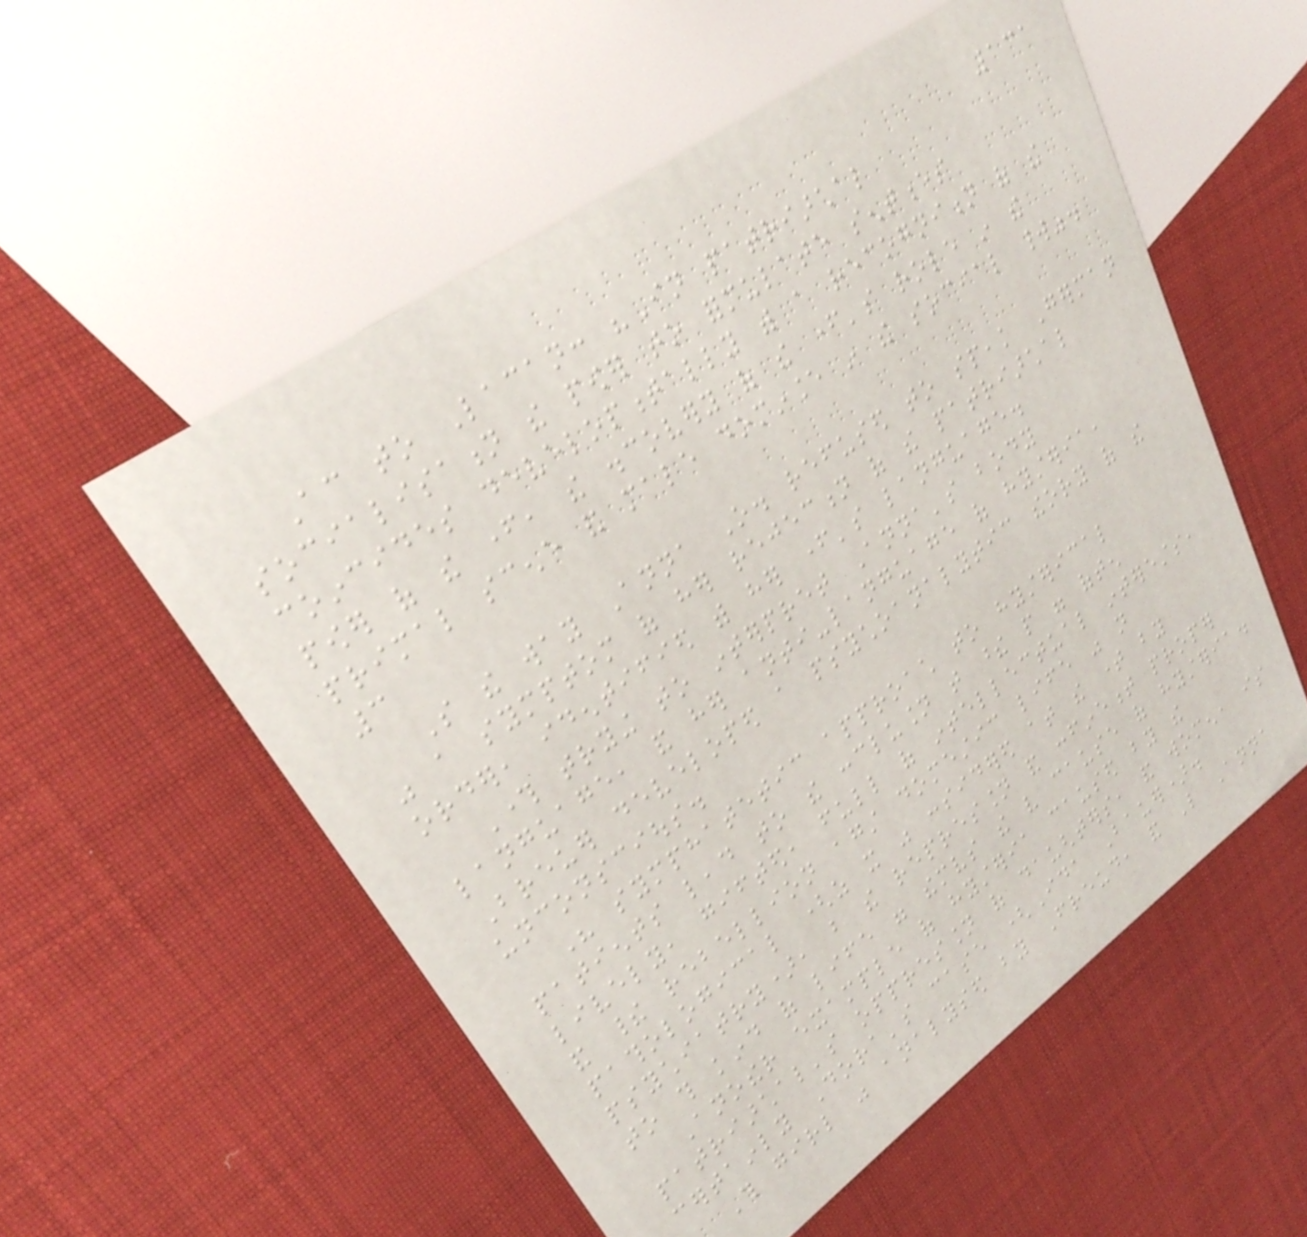131
According to Lacan: "In patriarchal
socialisation the power to formulate sentences
coincides developmentally with a recognition of the
power of the father, the discovery of the father's role in the
primal scene and male dominance in the social world".
3
So the way Anna O. refused to speak German
was a symptom of her rejection of the patriarchal
order, identified with her father's language.
Through trying to interpret Anna's body
language, and her anti-language of hysteria,
Breuer developed a psychoanalytic theory of the
unconscious.
His symphatetic approach to hysterical
patients lead to the conclusion that these people were often
lively, gifted, full of intellectual interests,
and their rebellion against domestic life was not
pathological (as it was considered at the time by
psychiatry), but the repression and confinement proper
to this kind of life were themselves the very cause of hysteria.
Another example of hysteria caused by the
patriarchal's oppression of daughters, and women, is
certainly Dora's case (Ida Bauer).
This girl was analysed by Freud, and Like Anna
